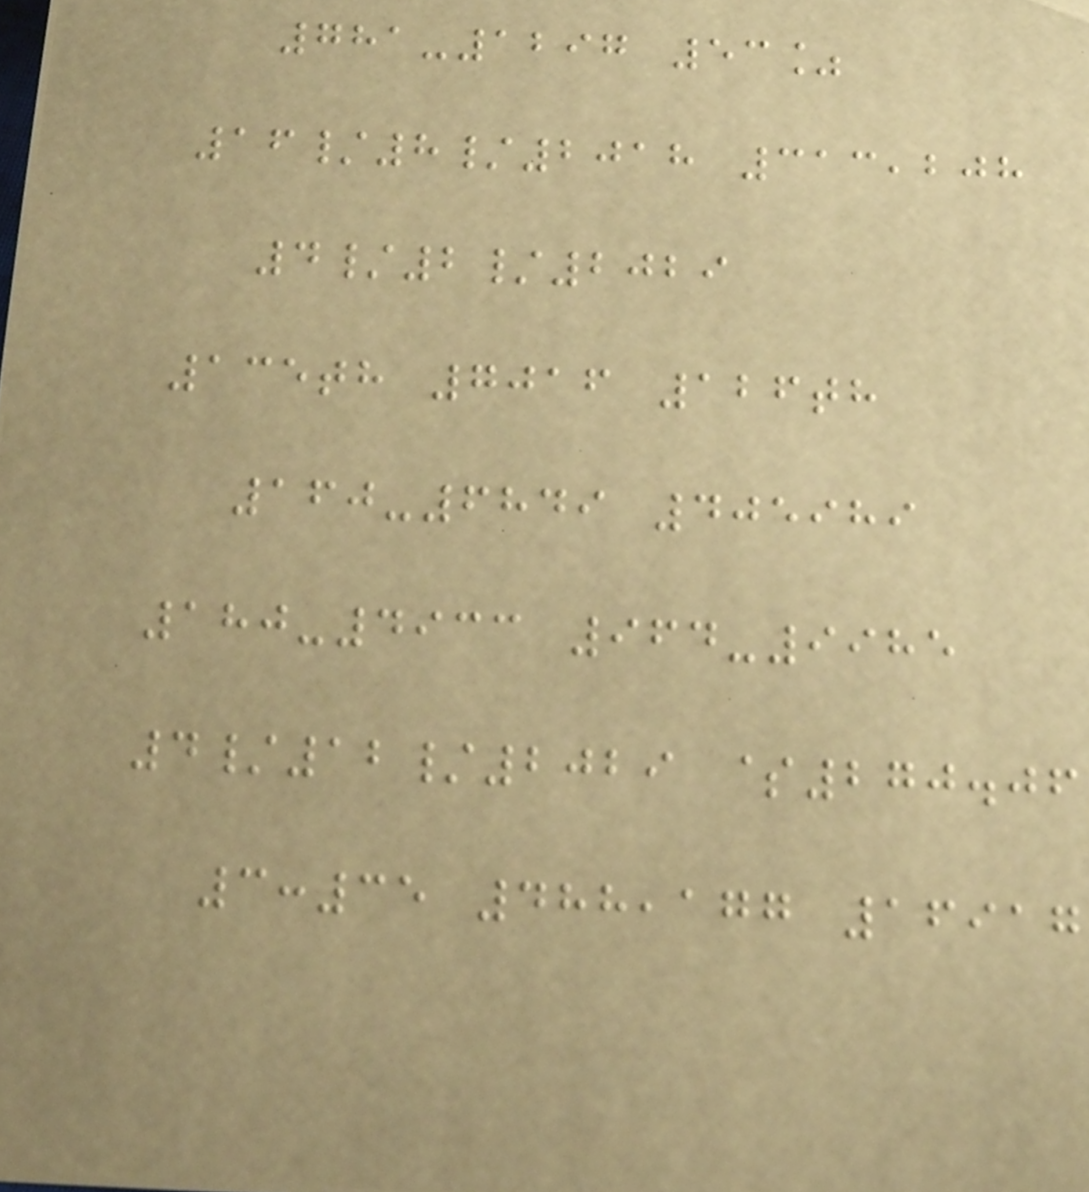781-1297 53%
16/8/2018 313,208
4/2/2029
135th 7016 126th
160-6849 405989
180-4933 964-9985
4/12/2029 $270.06
3:35 488,177 16917
